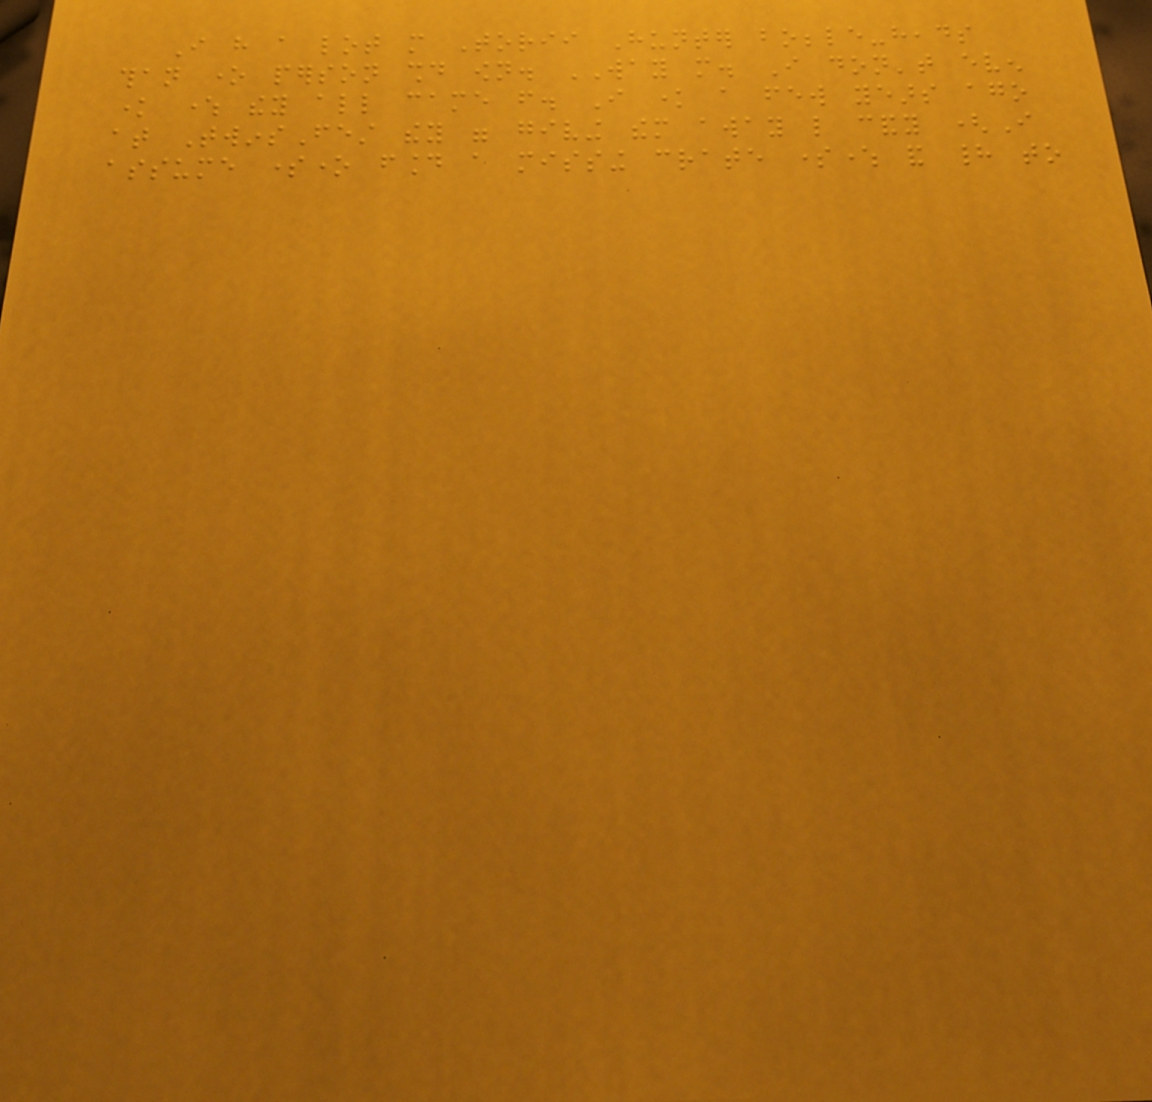I have a lot more Torii Hunter bobble-heads
than one person should own. WAY more. I don't even
know where they all came from. I know a few years ago
at TwinsFest they were giving them away like candy (I
assume someone found a missing crate somewhere and had to
